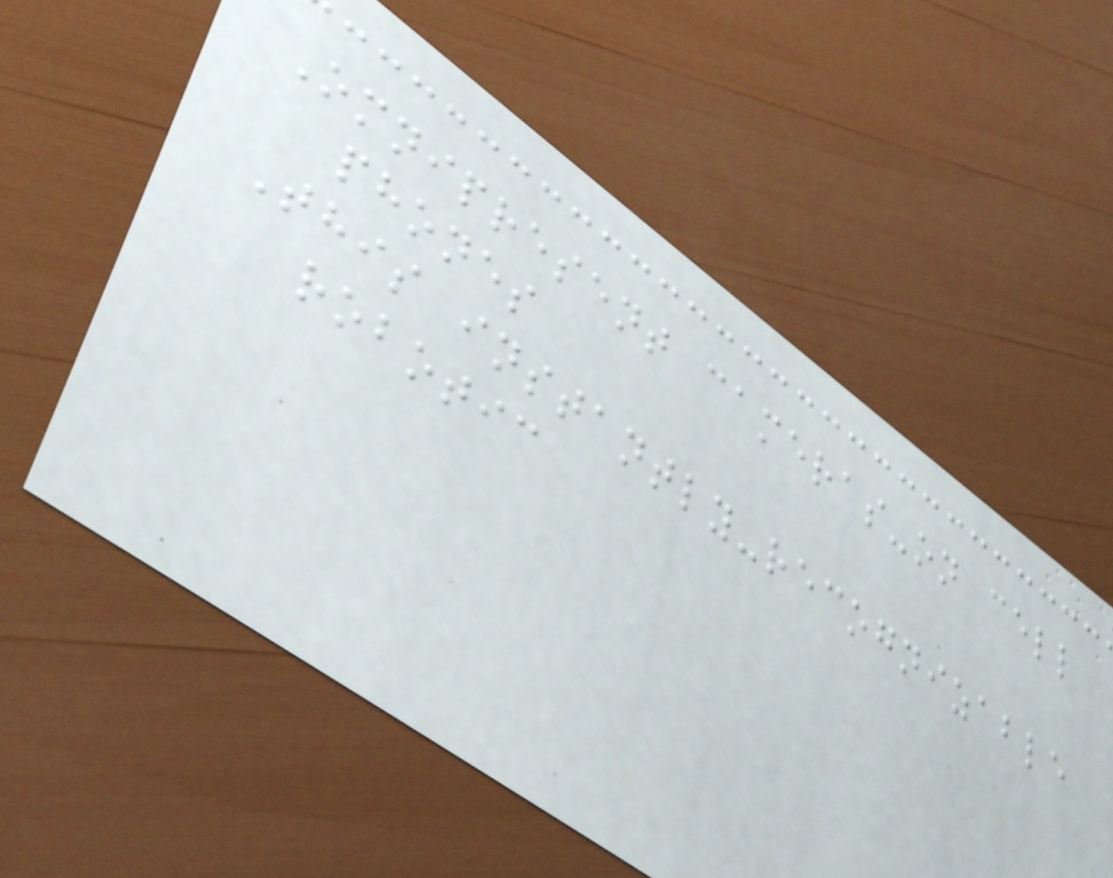Omnipresent cameras-on cell
phones
This instantly-recognizable
robotic
